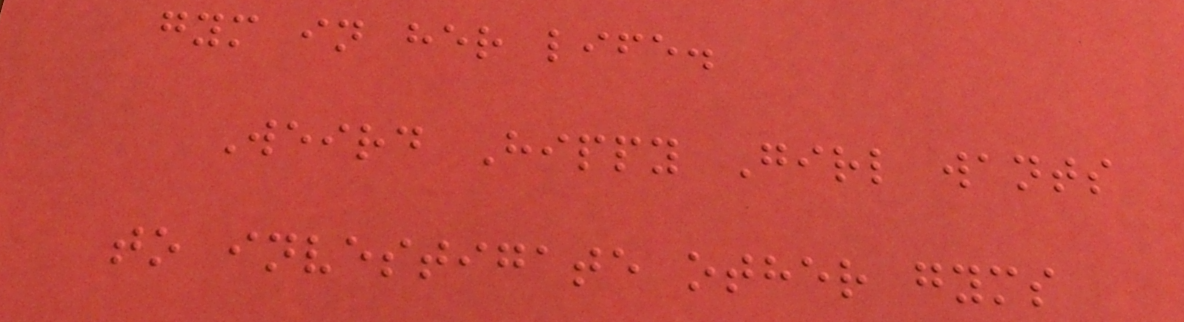gym in her life.
Weird Hippy Girl wants
to investigate other gyms
